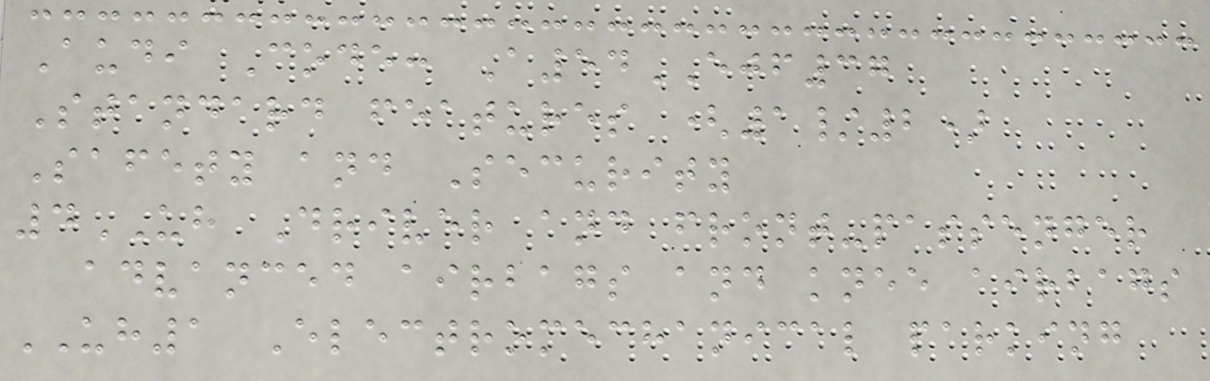Audi Code: A54EJF37
Standard features (1/2)
Safety and Security
4UH Driver and front-passenger
advanced airbags and knee airbags
UH1 Electromechanical parking
